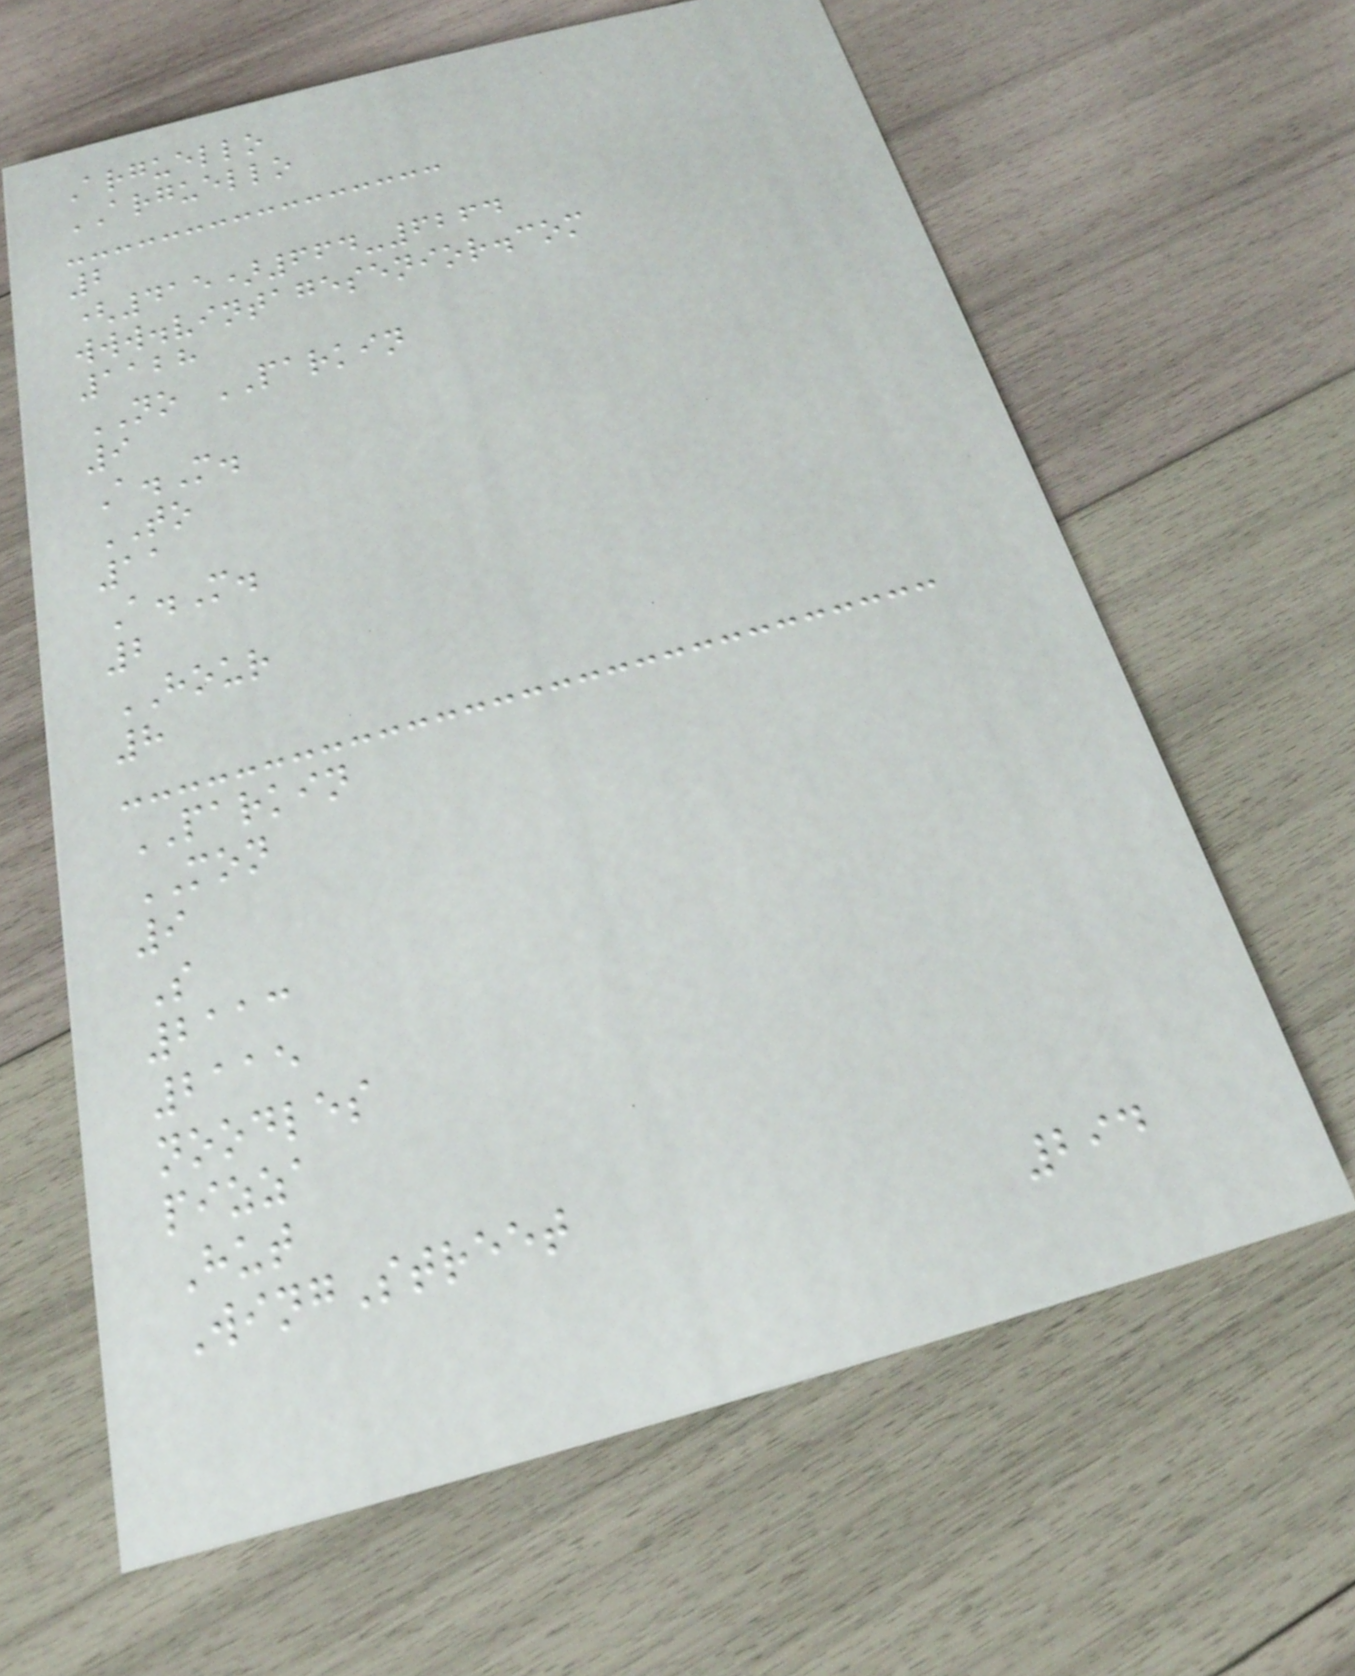Arguello
ARGUELLO
2
(415)664-6264
www.vintagesenior.com
1128
NO PARKIN
9
A.M.
TO
11
A.M.
2
HOUR
8
PARKIN
MON
9
S
2113
2115
noodles
pizza
Hut
WingStreet
294
